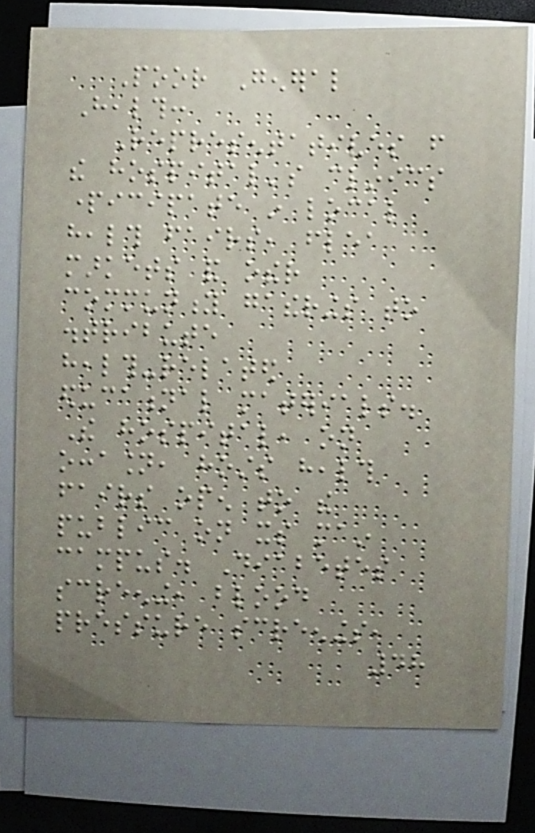Poor General
Health:
Representatives from
the hospital's clinics
participate in local
health fairs, flea
markets and other
community gatherings to
distribute
health-related
educational materials.
The hospital, on
occasion, hosts health
fairs open to the
public on its main
campus. Diabetes
screening, blood
pressure screenings,
48
